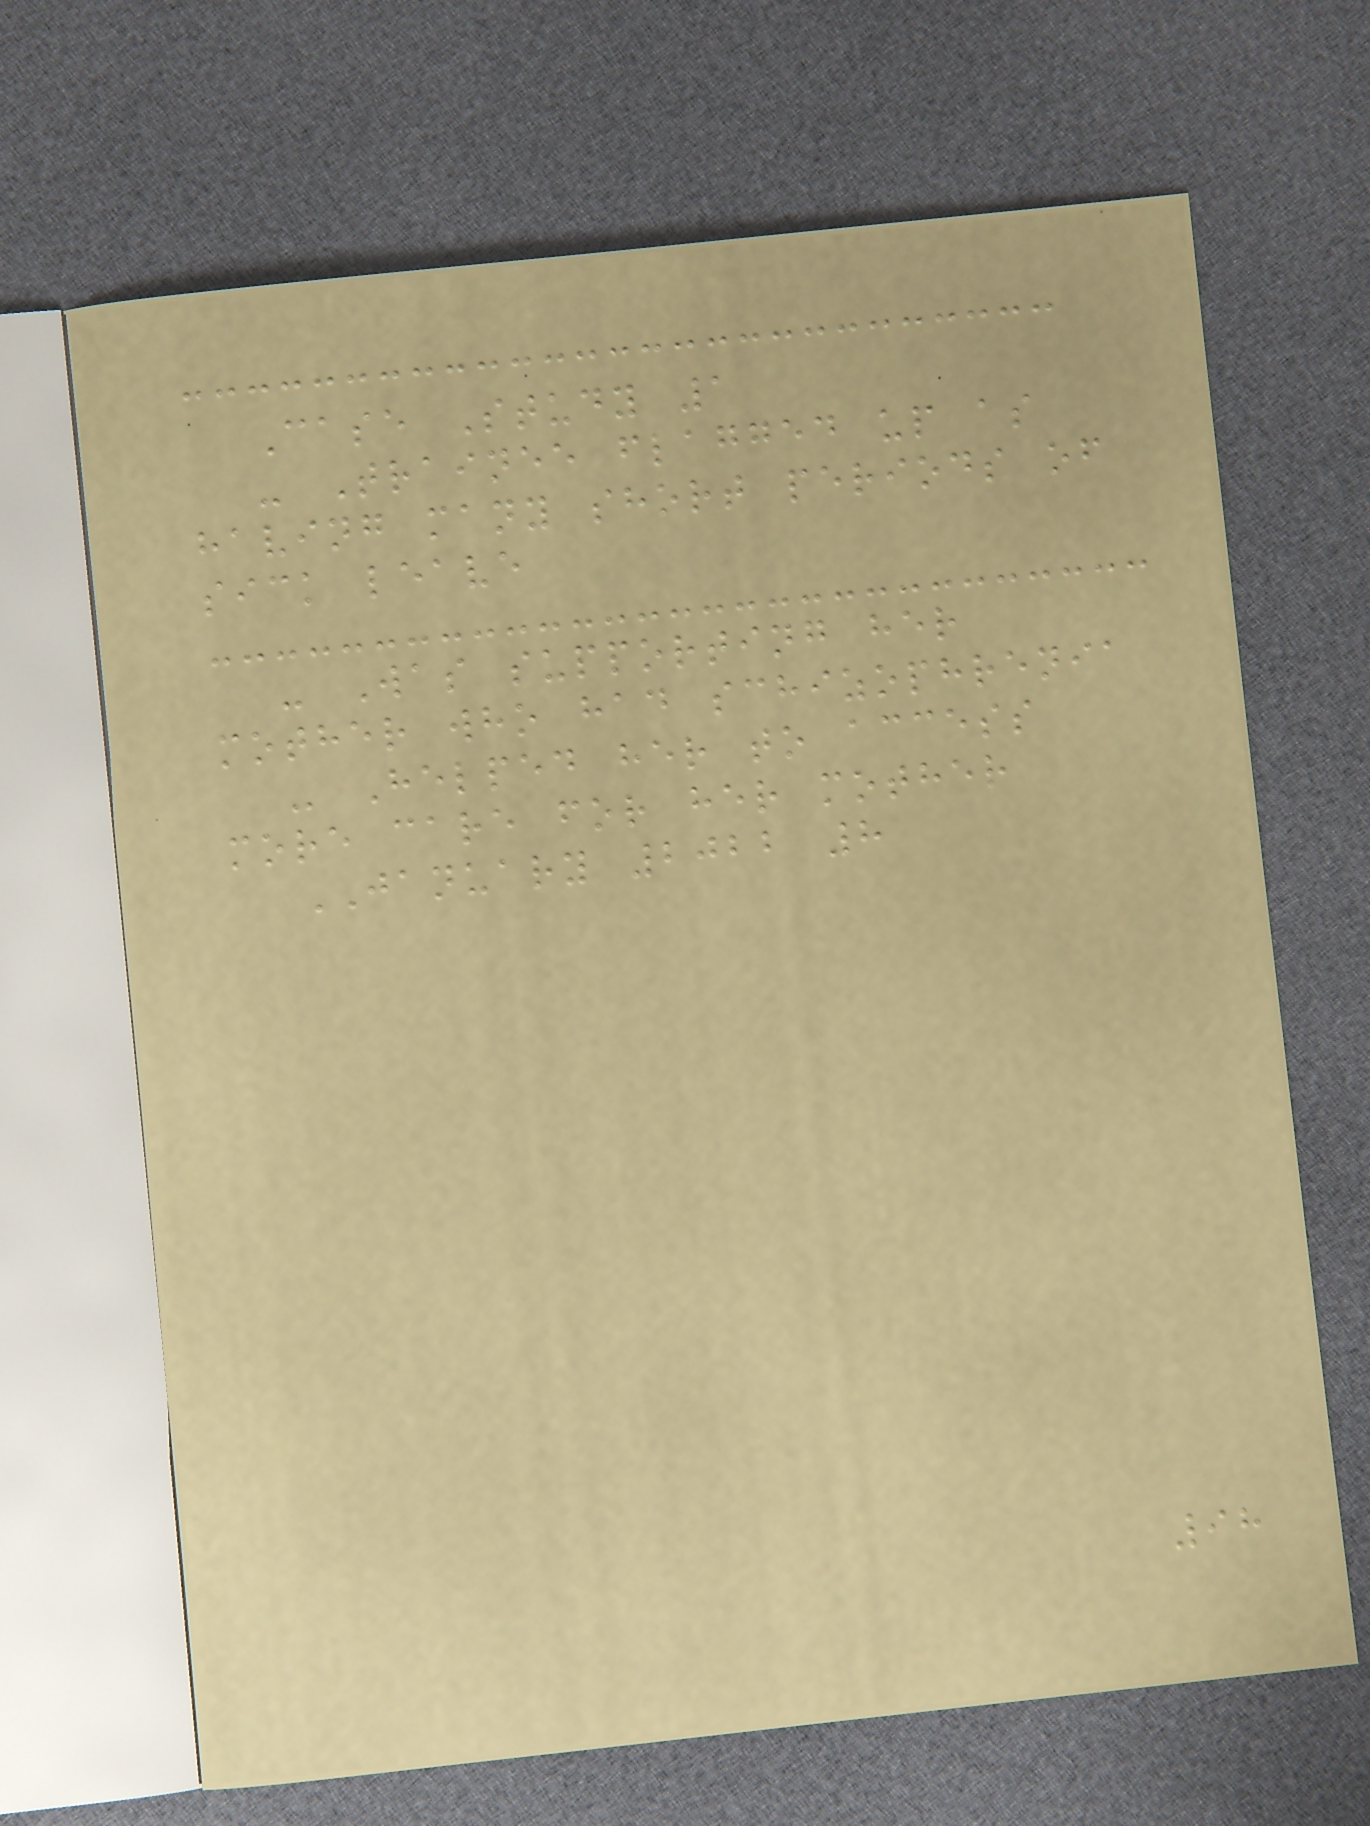Case Study 1
- Trainee flagged up as
having many short periods of
sick leave
- Was supporting her
mother who had schizophrenia
- Helped her to access
more care for her mother
JANUARY 2022 8
98
